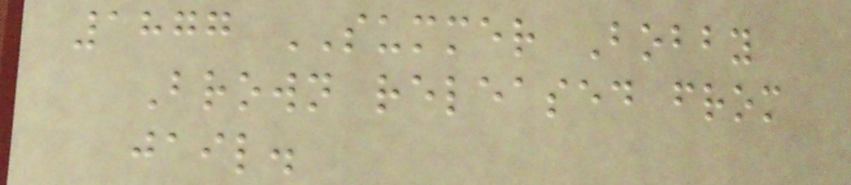1877 SUMMER Bobby
Brown released from
jail.
